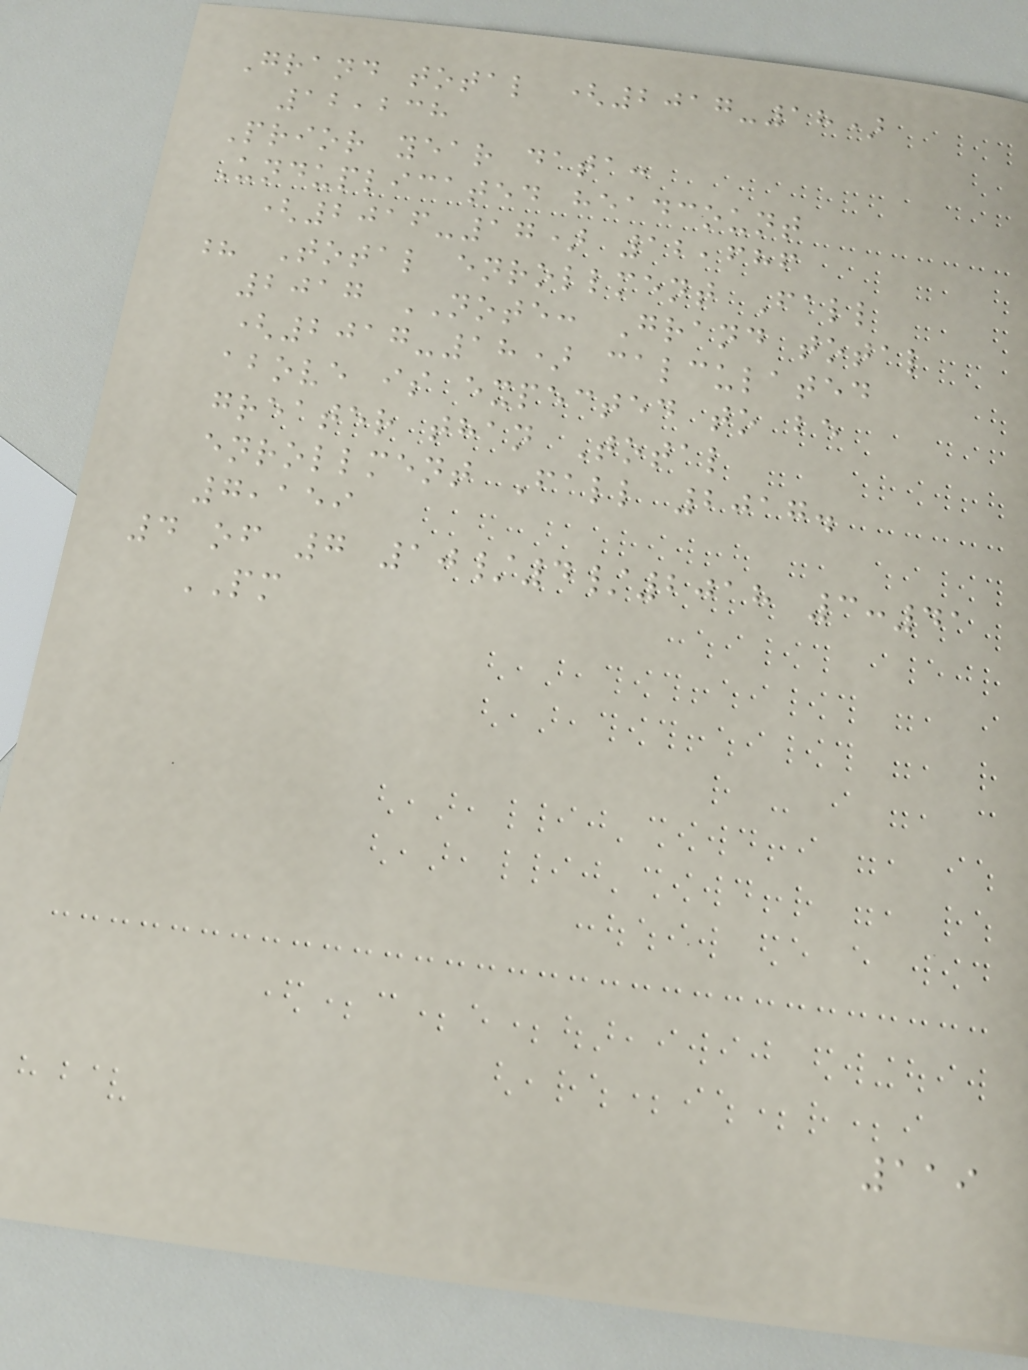Grand total (2017-18)
12,238
Prior year data:
Unduplicated headcount
(2016-17) 12,686
? Total enrollment Fall
2017 NOTE: Grand total
(2017-18) calculated
above is expected to be
greater than Total
enrollment Fall 2017.
7,159
4 of 7 10/4/2018 3:41
PM
119
